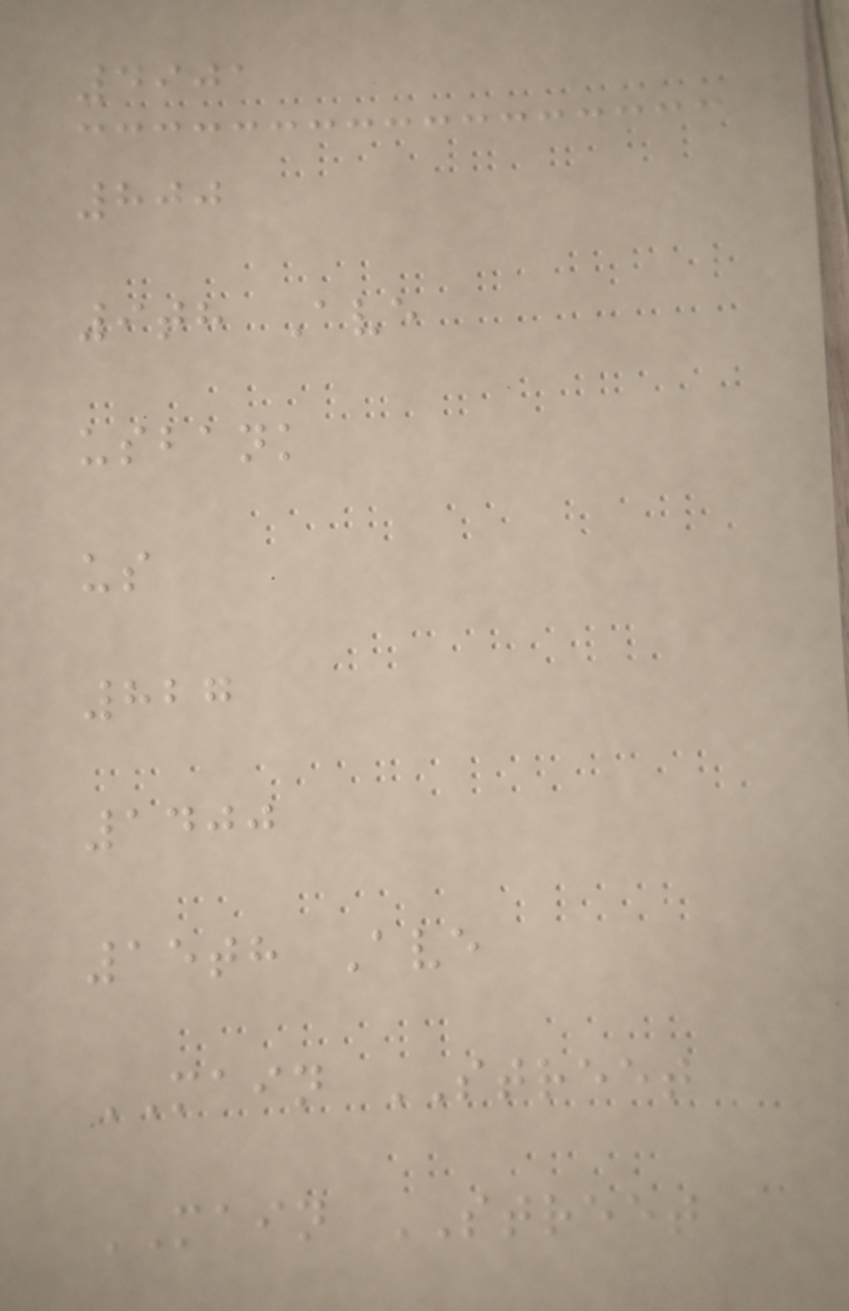4901
800
9th Ave
usbank
us
827
1400
15th Ave
MAIN STREET
MAIN STREET
